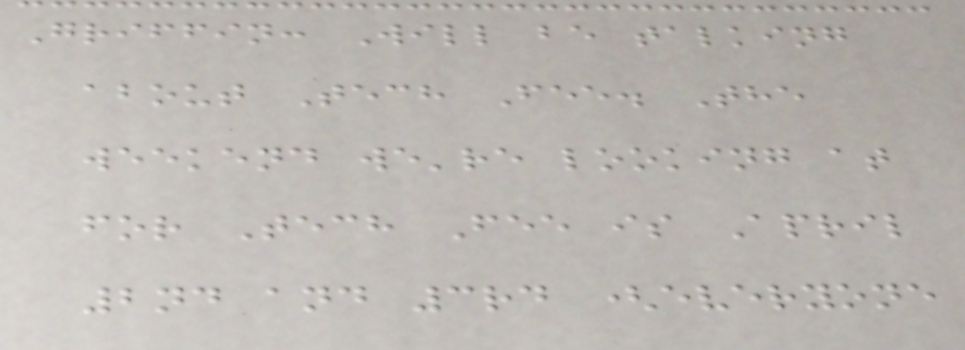Griffin: Will be talking
about Tech Fee. The
weekend we're looking at
for Tech Fee is April
2nd and 3rd (everyone
